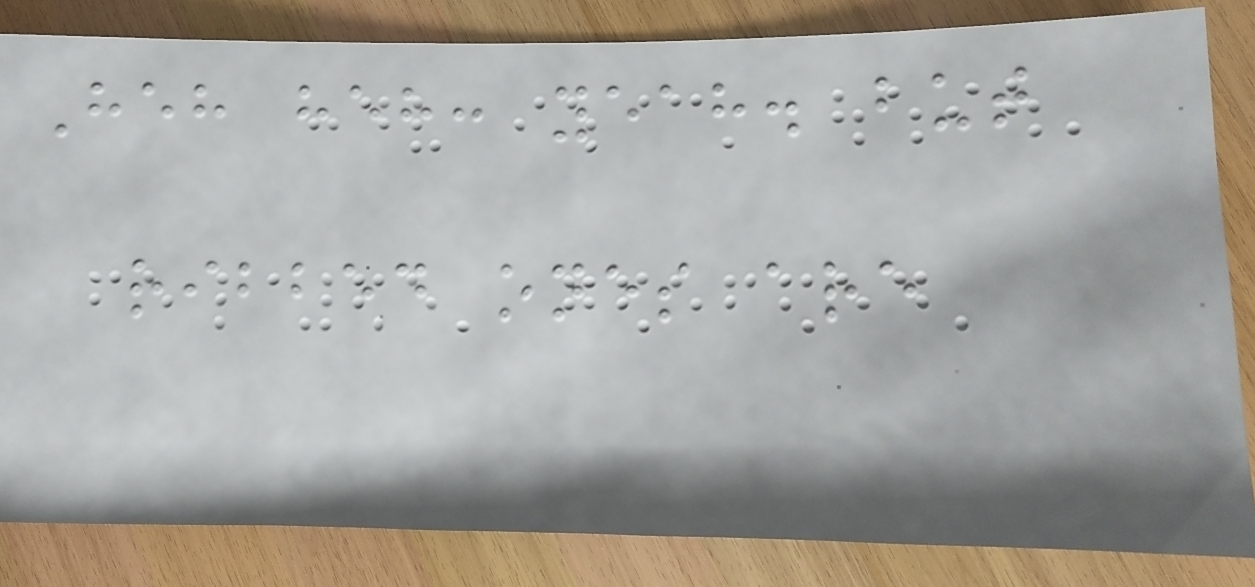Heh heh: yeah. but
ribbed ones are
